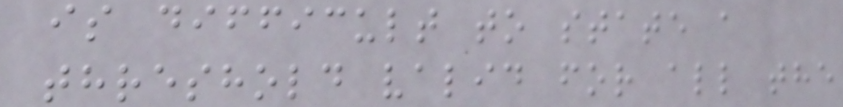is difficult to state a
threshold valid for all the
